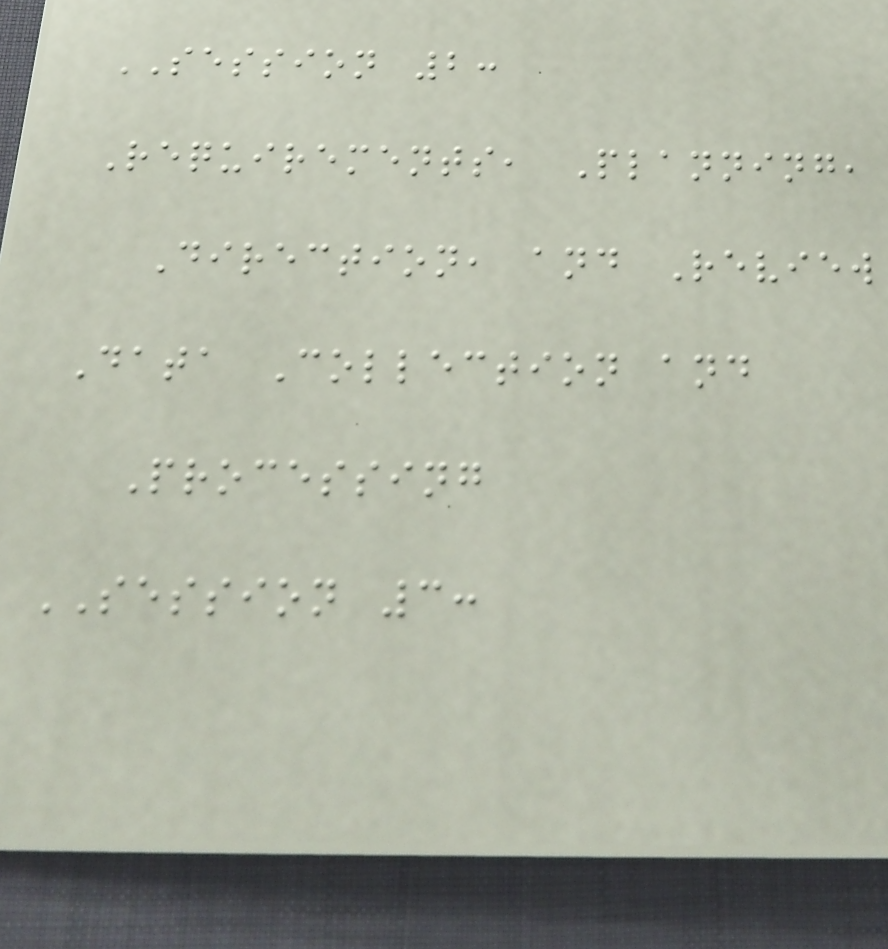SESSION 2:
Requirements, Planning,
Direction, and Review
Data Collection and
Processing
SESSION 3:
